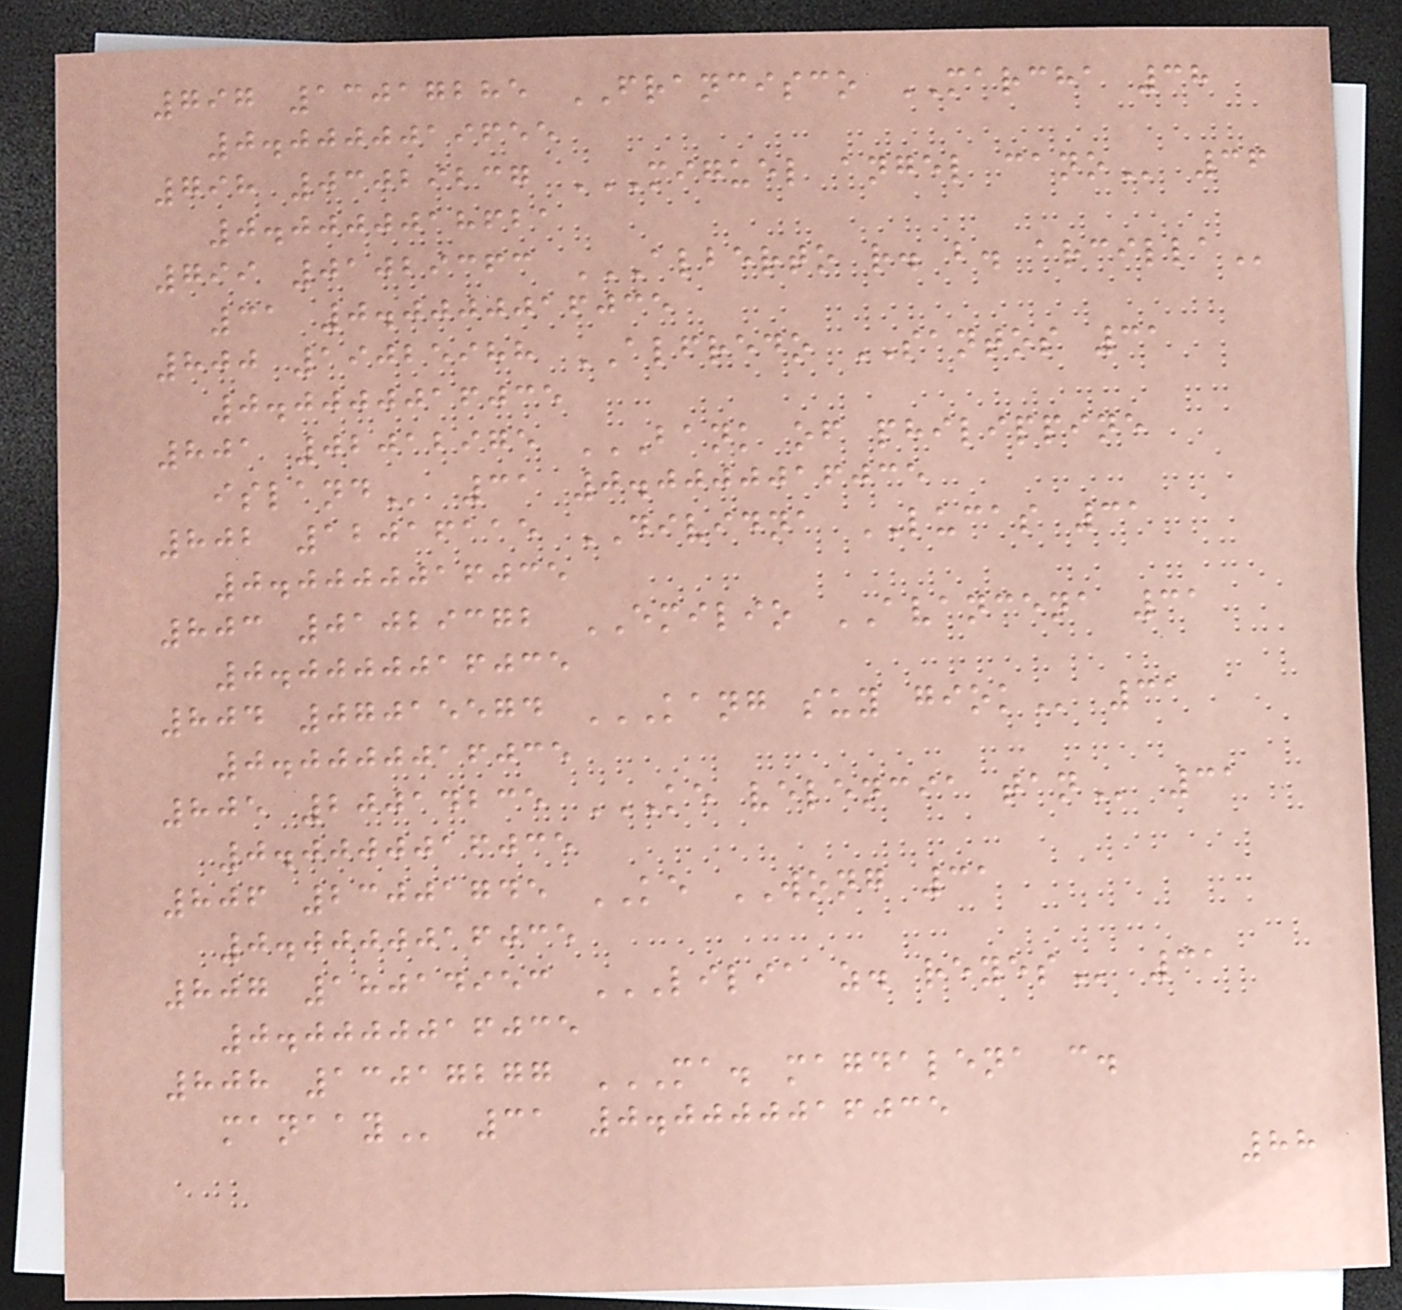797 13017285 FRANCISCO MARCHA 38
0.0000019655
798 03029237 MIGUEL ANGEL CANO 36
0.0000018621
799 01029363 ALBERTO R. B. ARCILLA
31 0.0000016035
800 19025988 ALFREDO SANTOS 31
0.0000016035
801 02012975 BANK OF PHILIPPINE
ISLAND 31 0.0000016035
802 12016115 DIVIDNA LUCAS 31
0.0000016035
803 01029372 EMILIO AVANCENA 31
0.0000016035
804 07015574 KANG SUY GIOK 31
0.0000016035
805 20014235 KE VELENCIA TAN 31
0.0000016035
806 23001745 KE WONG 31
0.0000016035
807 18014953 LILIA Z. REYES 31
0.0000016035
808 13017277 MA. MAGDALENA C.
MANAAY 31 0.0000016035
88
